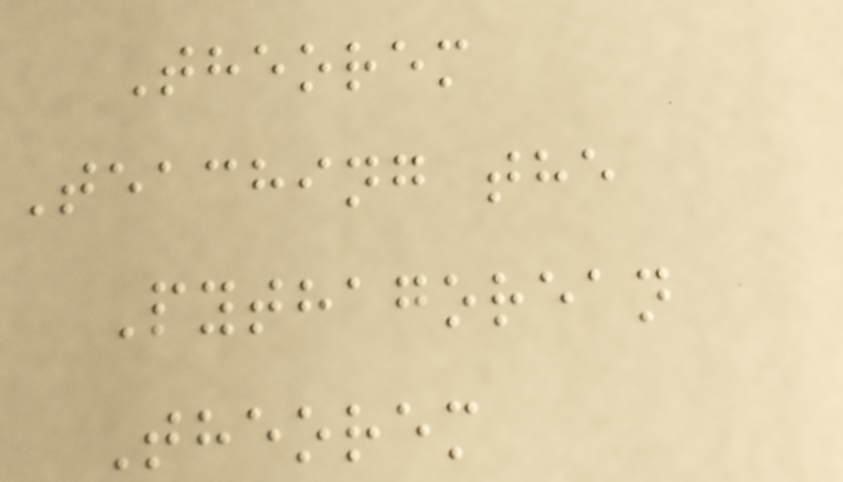Theorem
Teaching the
Pythagorean
Theorem
